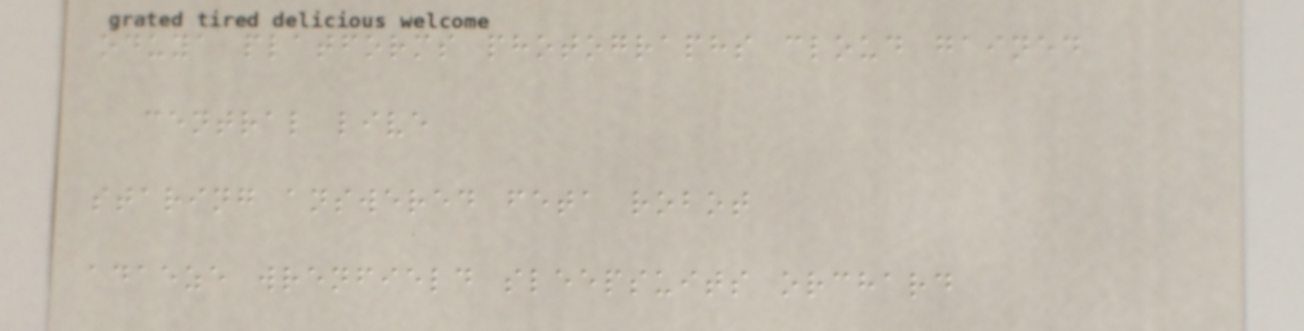oduya platforms photographs cloud gained
central live
staring answered feta robot
adaeze wrenfield sleepsuits orchard
